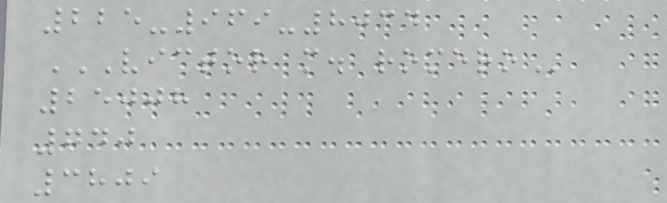225-969-8034
VICTOR M. ROMERO
25008
740
3809
